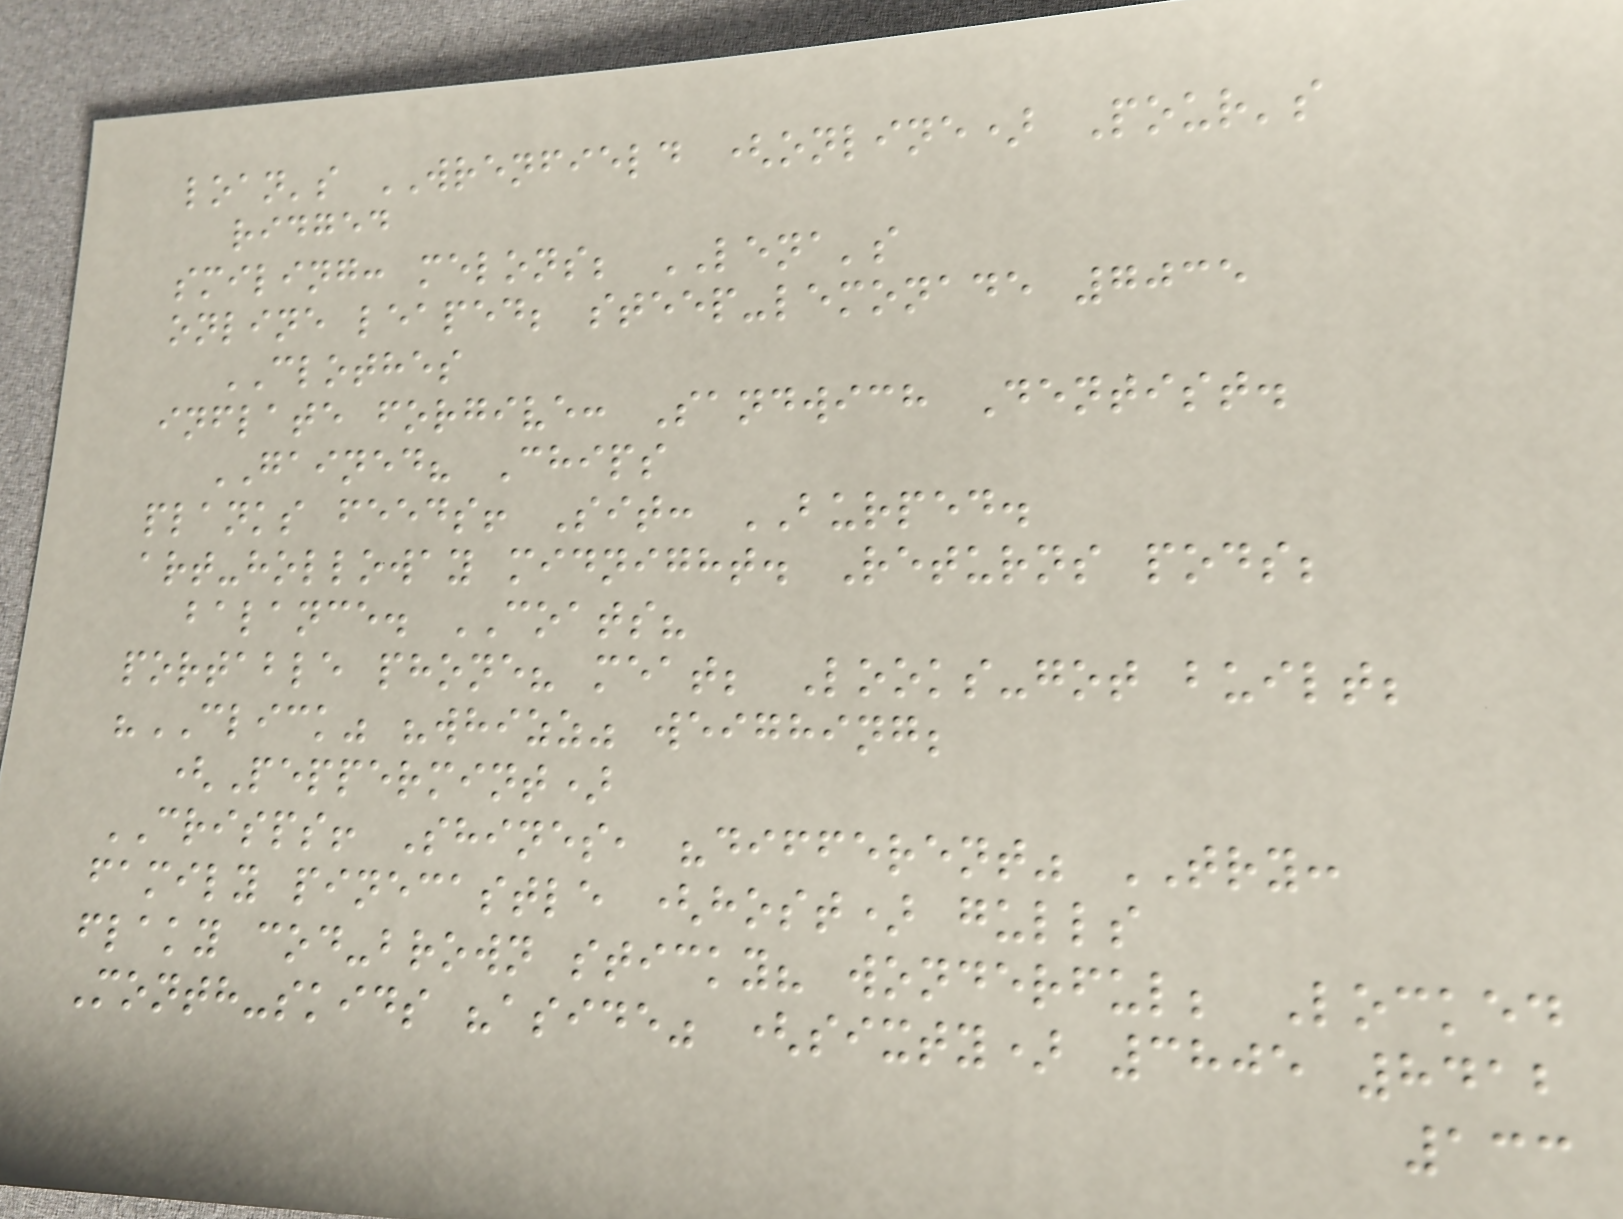loan's WRENFIELD (online) Pour's
ridged
smiling: melons; LENA's
online leaped; steep-lemonade 7035
CLOTHES
inflate forgive: Sandwich Dentist.
GAINED? Chips
planks feeds! Sit: BURPED.
art-holloway midnight. Returns pods;
balance. COATS?
portable phone? meat; Looks-got built;
"CLICK" "whizz" weighing;
(Peppermint)
CRISPS! Shines, "different" TRY:
family pinecastle (host) gulls
flaky cod-brown sticky? wonderful; Locked
Month-skids "aside" (sixty) 3805 8412
133
